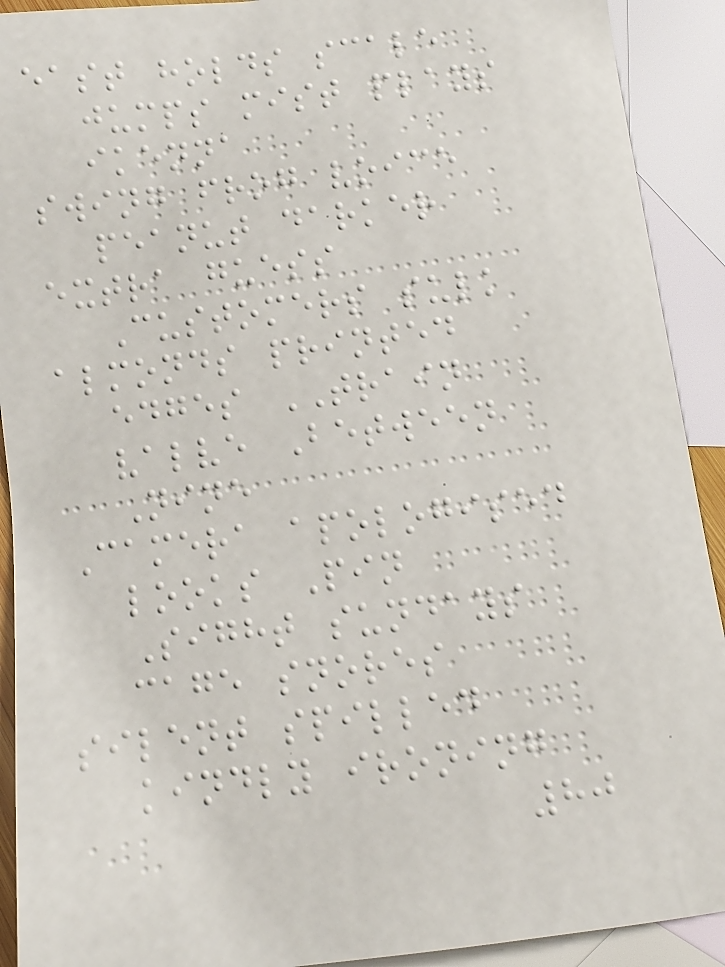east holds scale
jumps mist plays
ikenna
swing frog voice
peanut darker
extra guess
Customers sulk
almonds printed
edges TRAIN
valve Between
Nine
Camera apologised
looks Pin
Sight sundays
cage snores
silent spilled
kindly ironing
80
